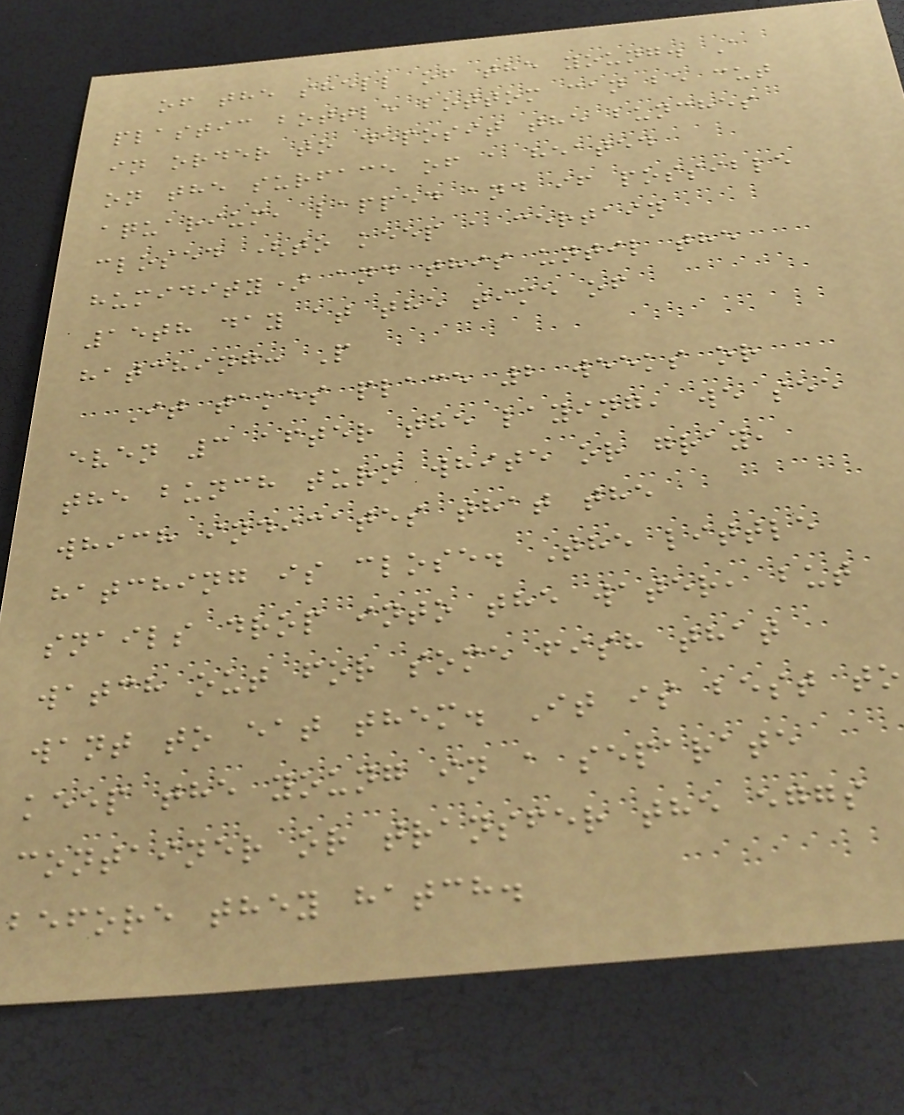of the shell of the young. A
plastic bottle bottom can be cut
in order to deposit the bunches
on the surface of a heated
aquarium, lapped and if possible
closed (to keep a certain
humidity) and this until the
15th day at the time of
hatching: P
It takes place 2 weeks or
even 3 after the laying, we see
the bunch turn white or gray,
which indicates that the
hatching is close. The little
snails drop into the water, but
watch out for some fish that
want to eat them. It is best to
keep the young in a separate
container or transfer the eggs
before they hatch.
